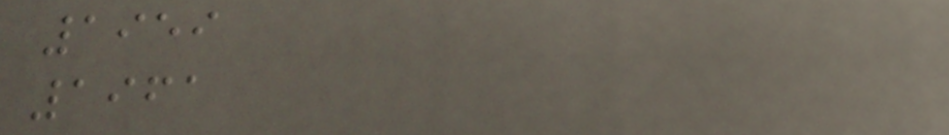1959
1961
